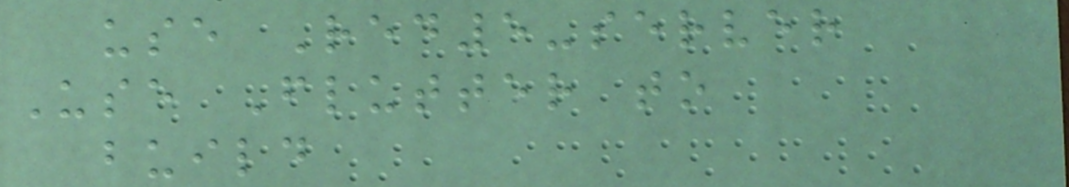use Red5-server
Use Flutter to
build
